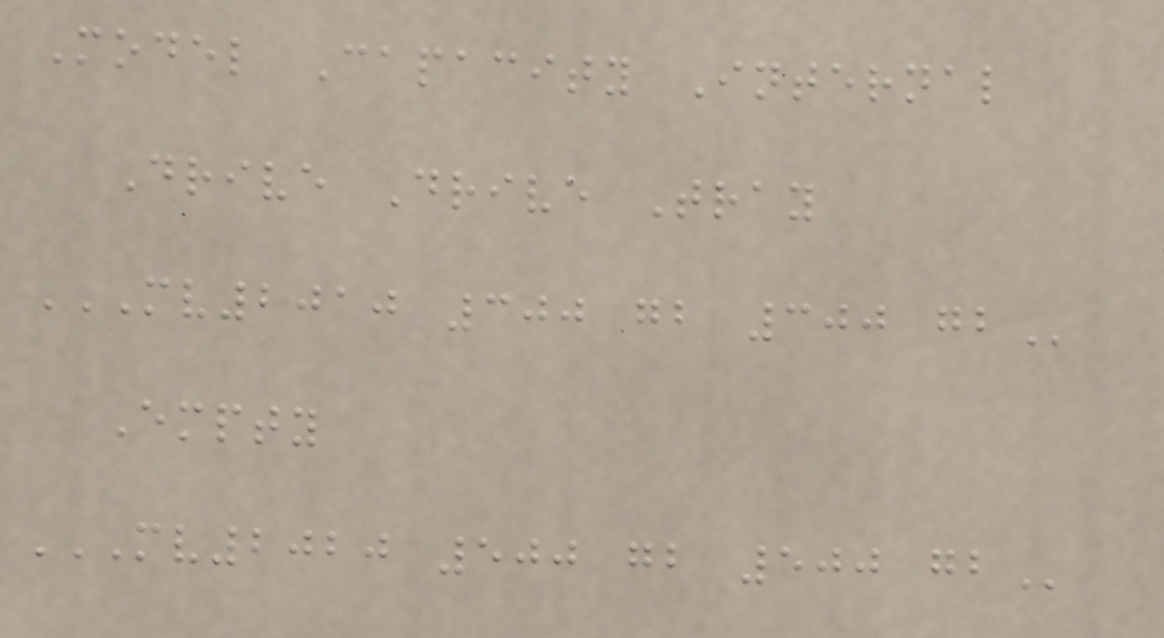Model Capacity Internal
Drive Drive Tray
MV2010 300 GB 300 GB
Empty
MV2020 500 GB 500 GB
